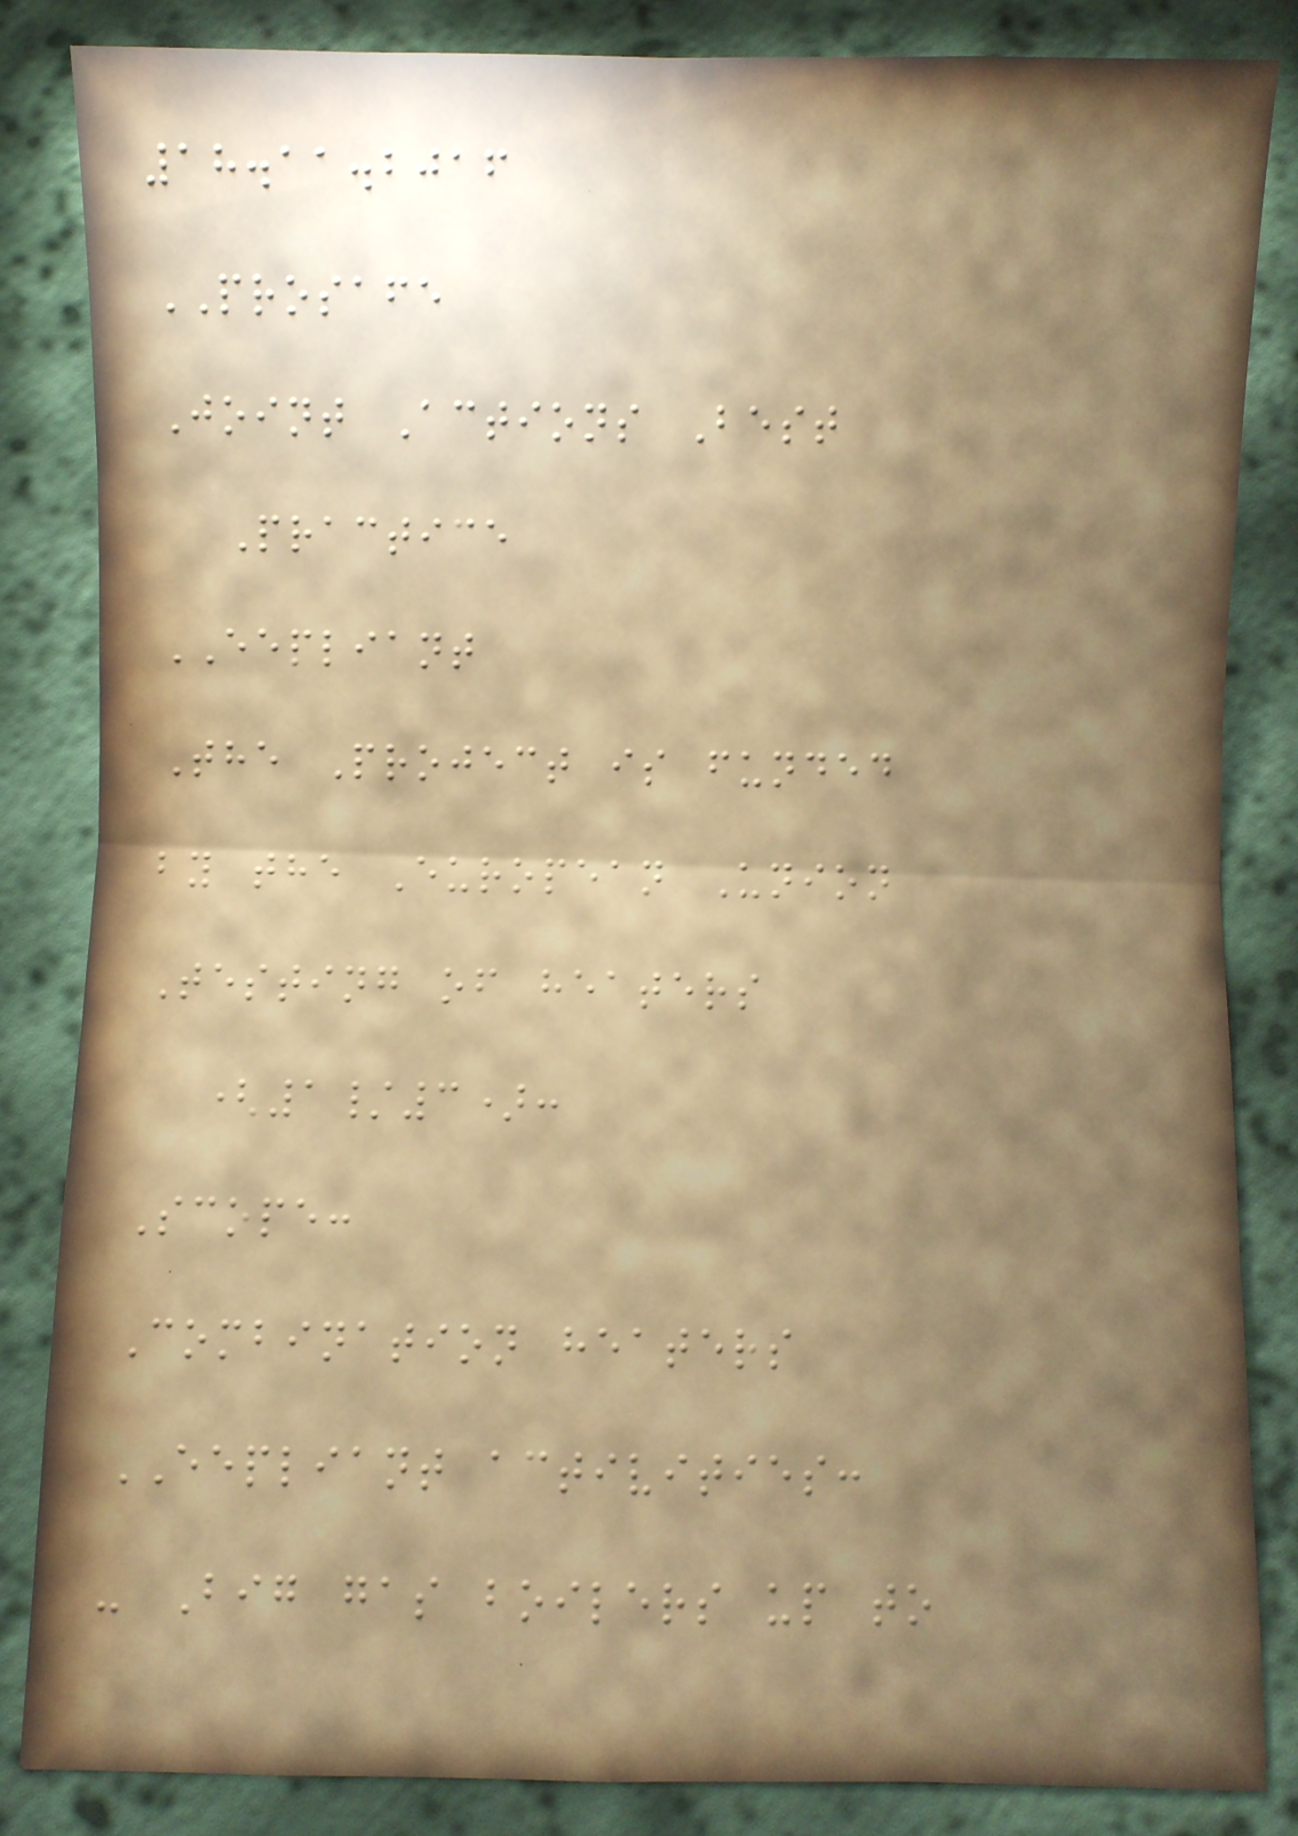18.11.2016
PROSAFE
Joint Actions Best
Practice
EEPLIANT
The Project is funded
by the European Union
Testing of heaters
(1/3):
Scope:
Combination heaters
EEPLIANT activities:
- Big gas boilers up to
